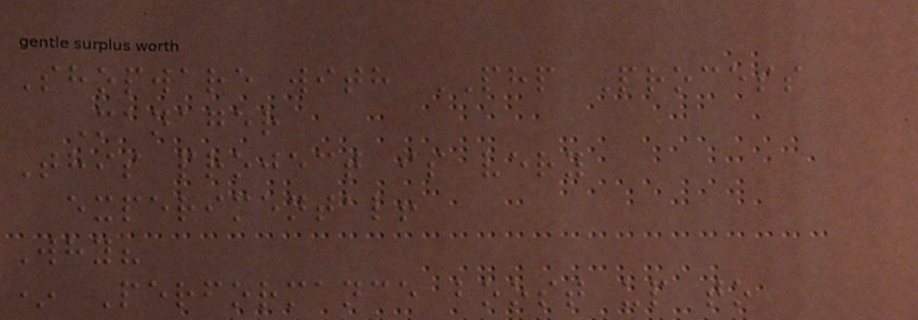Shopware with PHP Process
Manager
This project is very
experimental!
Why?
* Performance boost up to
